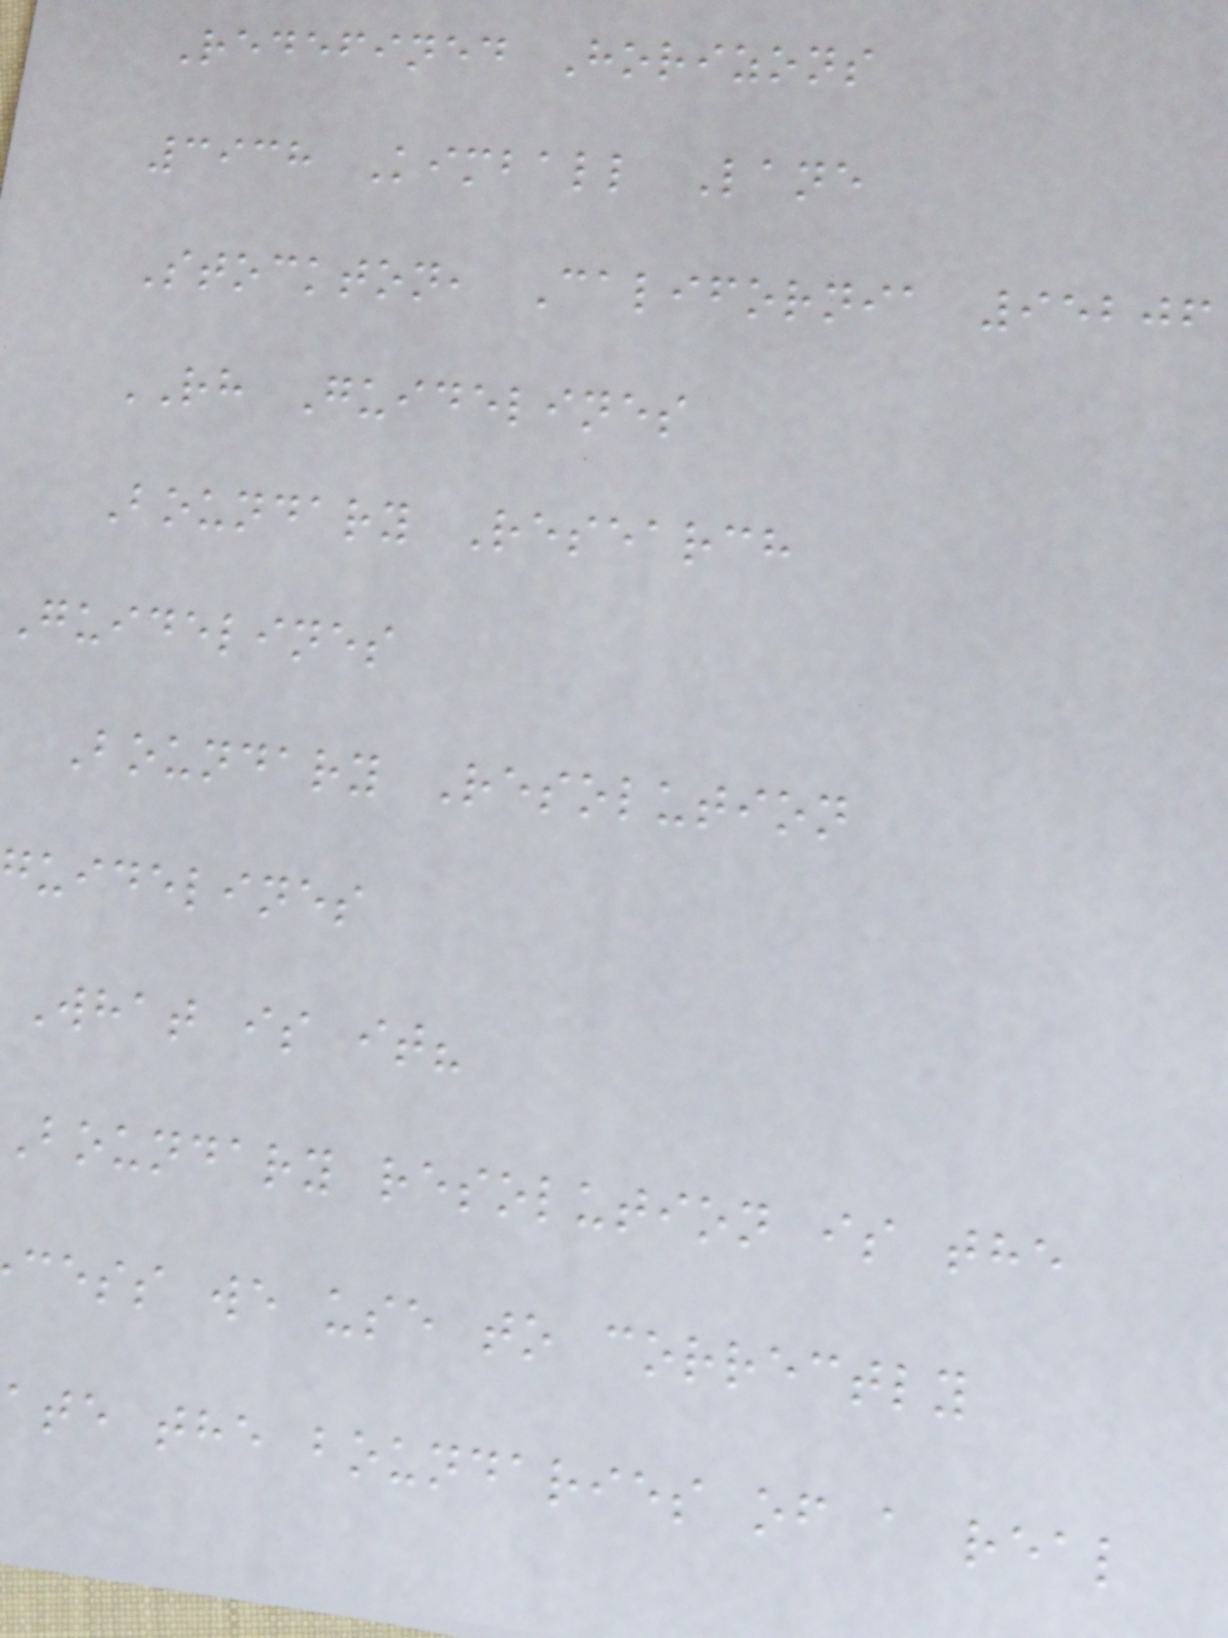Redefined Horizons
3938 Kimball Lane
Stockton, California 95206
RH Guidelines
Boundary Research
Guidelines
Boundary Resolution
uidelines
What is it?
boundary resolution is the
cess we use to correctly
ate the boundaries of a real
